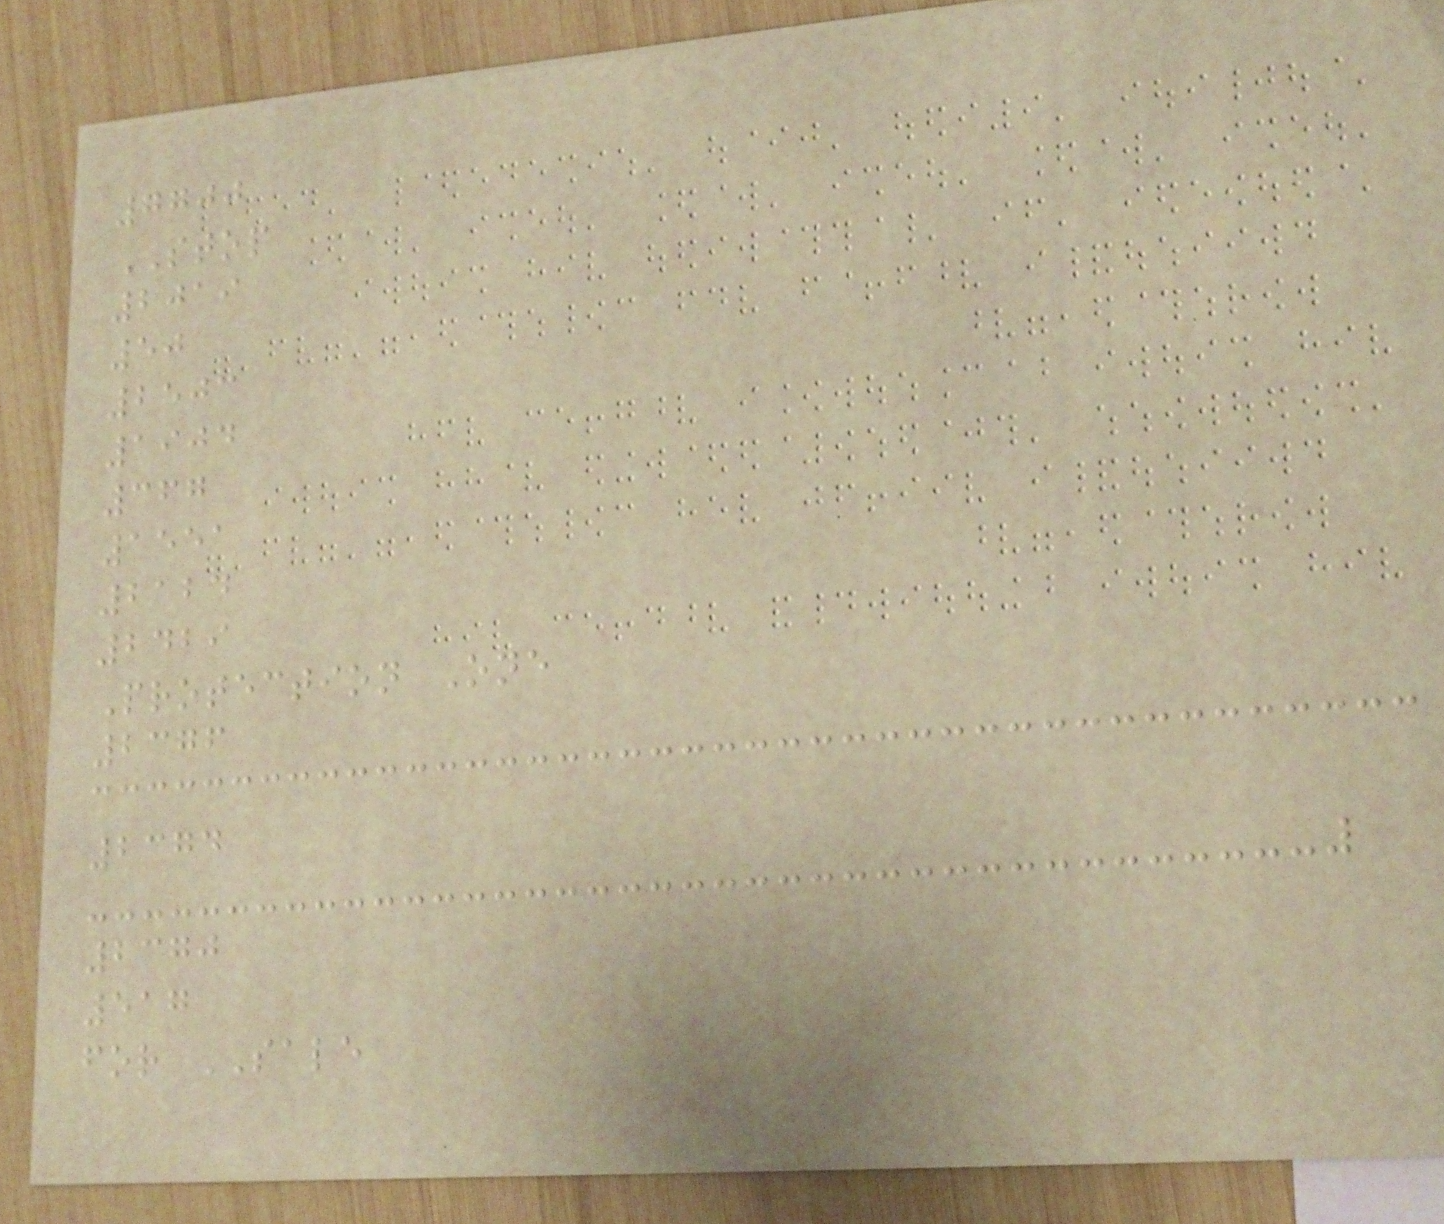7700
STOP
2019
50
2503
1904
367
1551
2124
2429
Protection One
2376
2374
2370
517
for SALE
